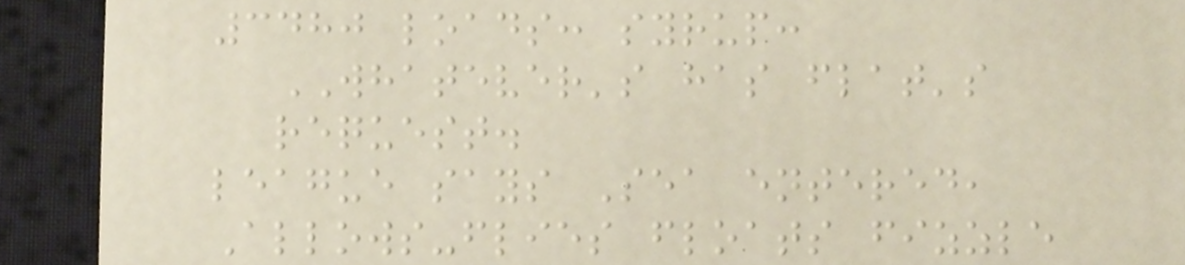3480 loads: syrup:
WHATEVER's has flat's
request.
league says Sea entered,
Allows-flies floats fizzle
